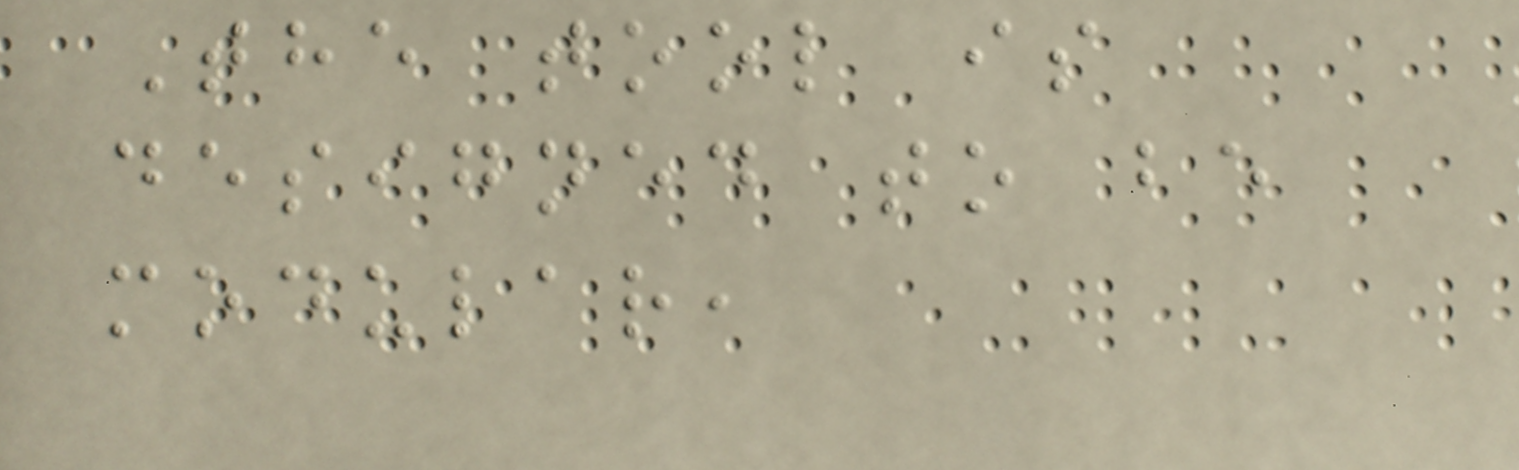The tool is
designed to be
modular,
